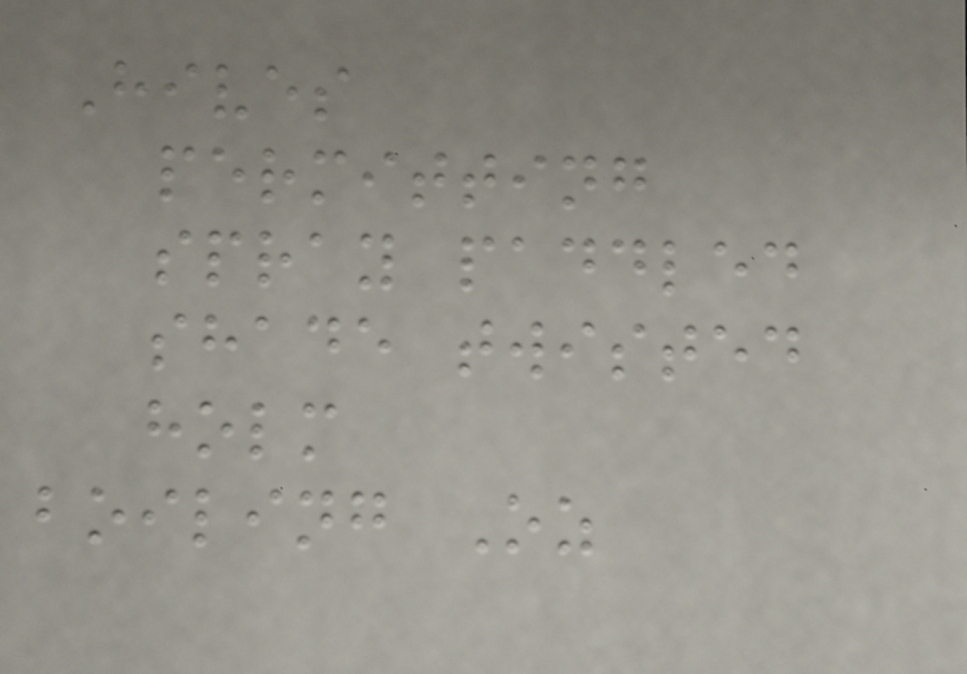Hives
permitting
spray paddled
shade twisted
holm
boiling Oz
